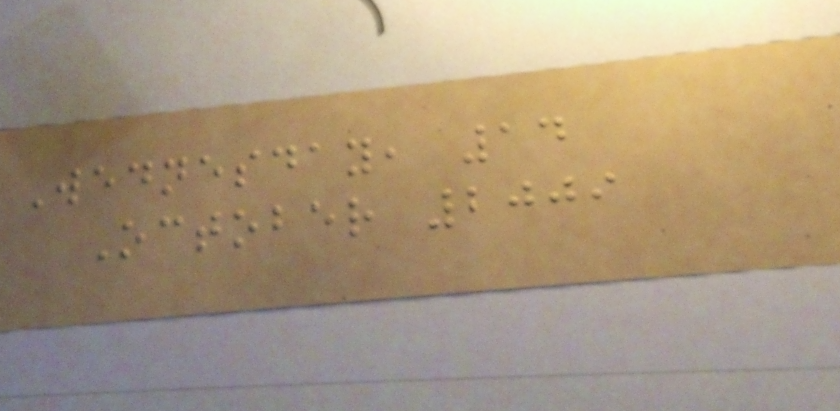Wednesday, 14
October 2009
